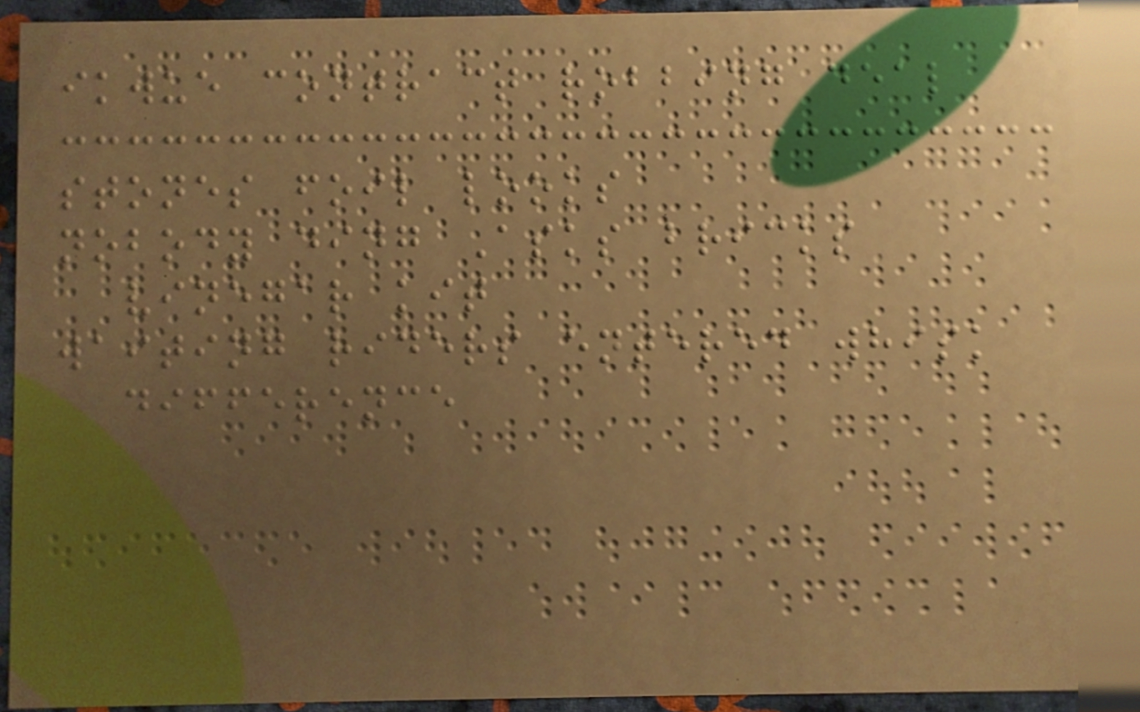ikwue contract robbing deal
stones foil looks
nobody ding Asks bricks
vinegar kit
waiting riders entered whisk
difference
